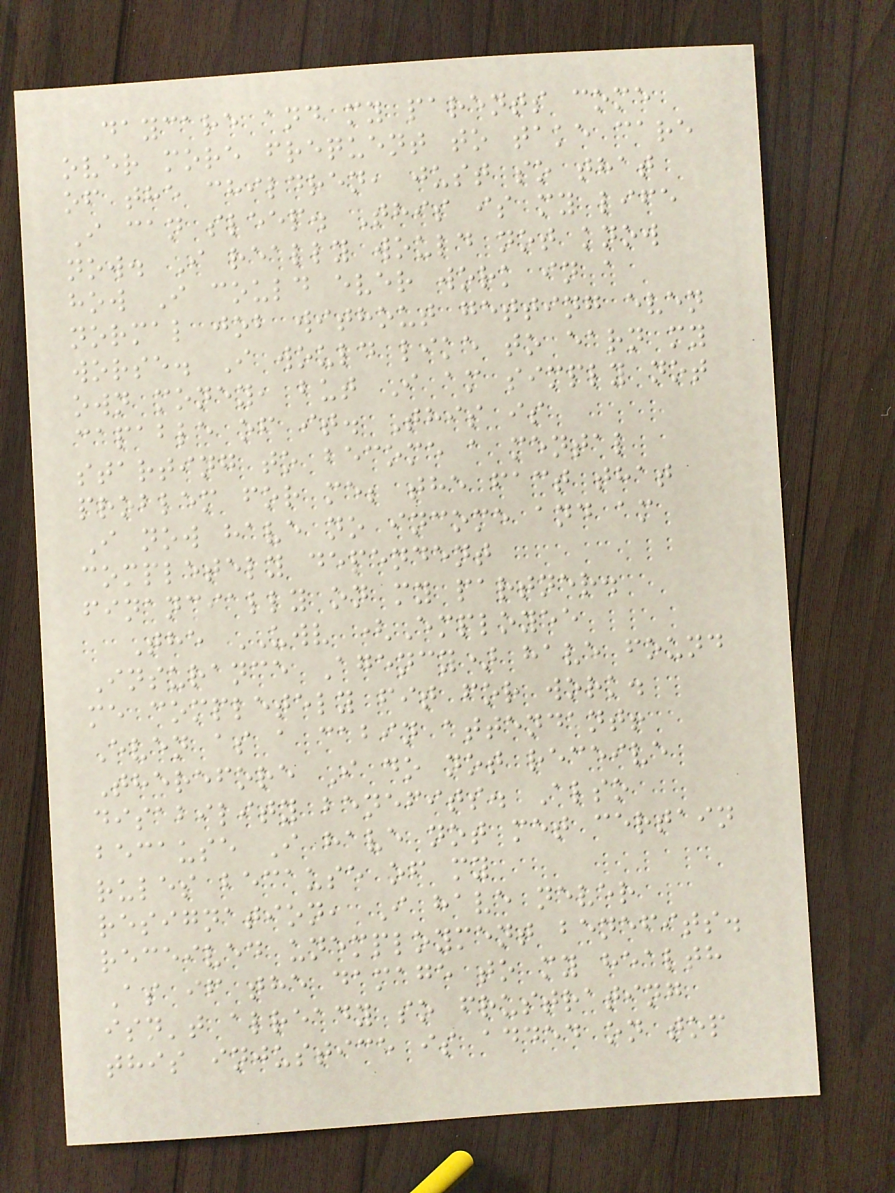daycare and my parents come
over more frequent to take care
of the children, just so that
I can sleep. This is my life
now. I really would not know
how I could ever work in a
normal job without getting even
worse. I would like to earn my
own money, but I am simply not
capable of it. This is
starting to become a mental
problem for me; the fact that
I now have no income and am
completely dependent
financially on my partner.
The UWV (Employee
Insurance Agency) have found
me completely fit for work.
Even as a cabin attendant!
Therefore I do not receive
disability benefits. Also
because I have not met certain
rules because of my
resignation, I have never
received unemployment benefits.
As if the damage to my health
isn't already so frustrating
this injustice is added on top
